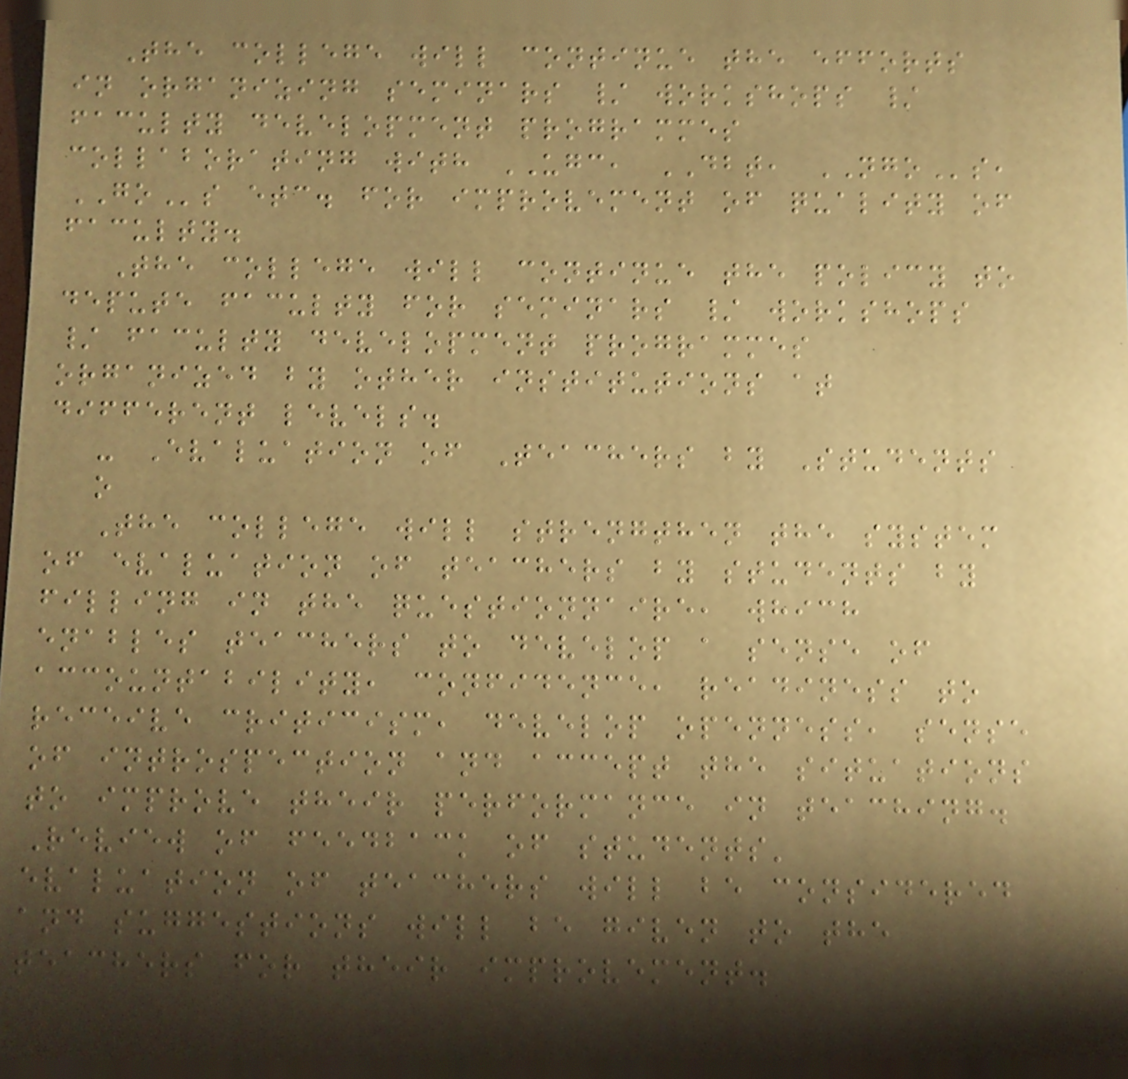The college will continue the efforts
in organizing seminars / workshops /
faculty development programmes
collaborating with UGC, DBT, NGOs,
GOs etc. for improvement of quality of
faculty.
The college will continue the policy to
depute faculty for seminars / workshops
/ faculty development programmes
organized by other institutions at
different levels.
- Evaluation of Teachers by Students
o
The college will strengthen the system
of evaluation of teachers by students by
filling in the questionnaire, which
enables teachers to develop a sense of
accountability, confidence, readiness to
receive criticism, develop openness, sense
of introspection and accept the situations
to improve their performance in teaching.
Review of feedback of students'
evaluation of teachers will be considered
and suggestions will be given to the
teachers for their improvement.
